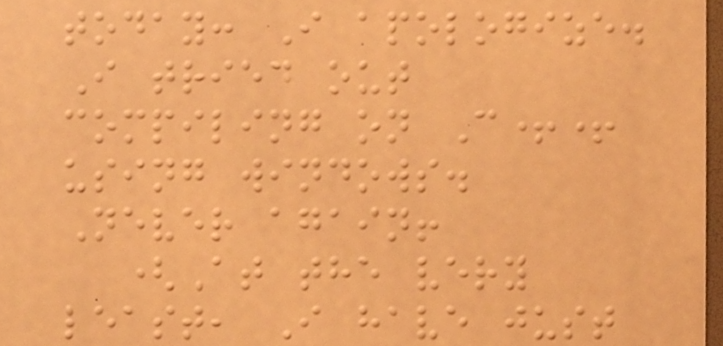today: I apologize.
I tried out
compiling on C++
using windows.
Never again!
(At the very
least, I have just
